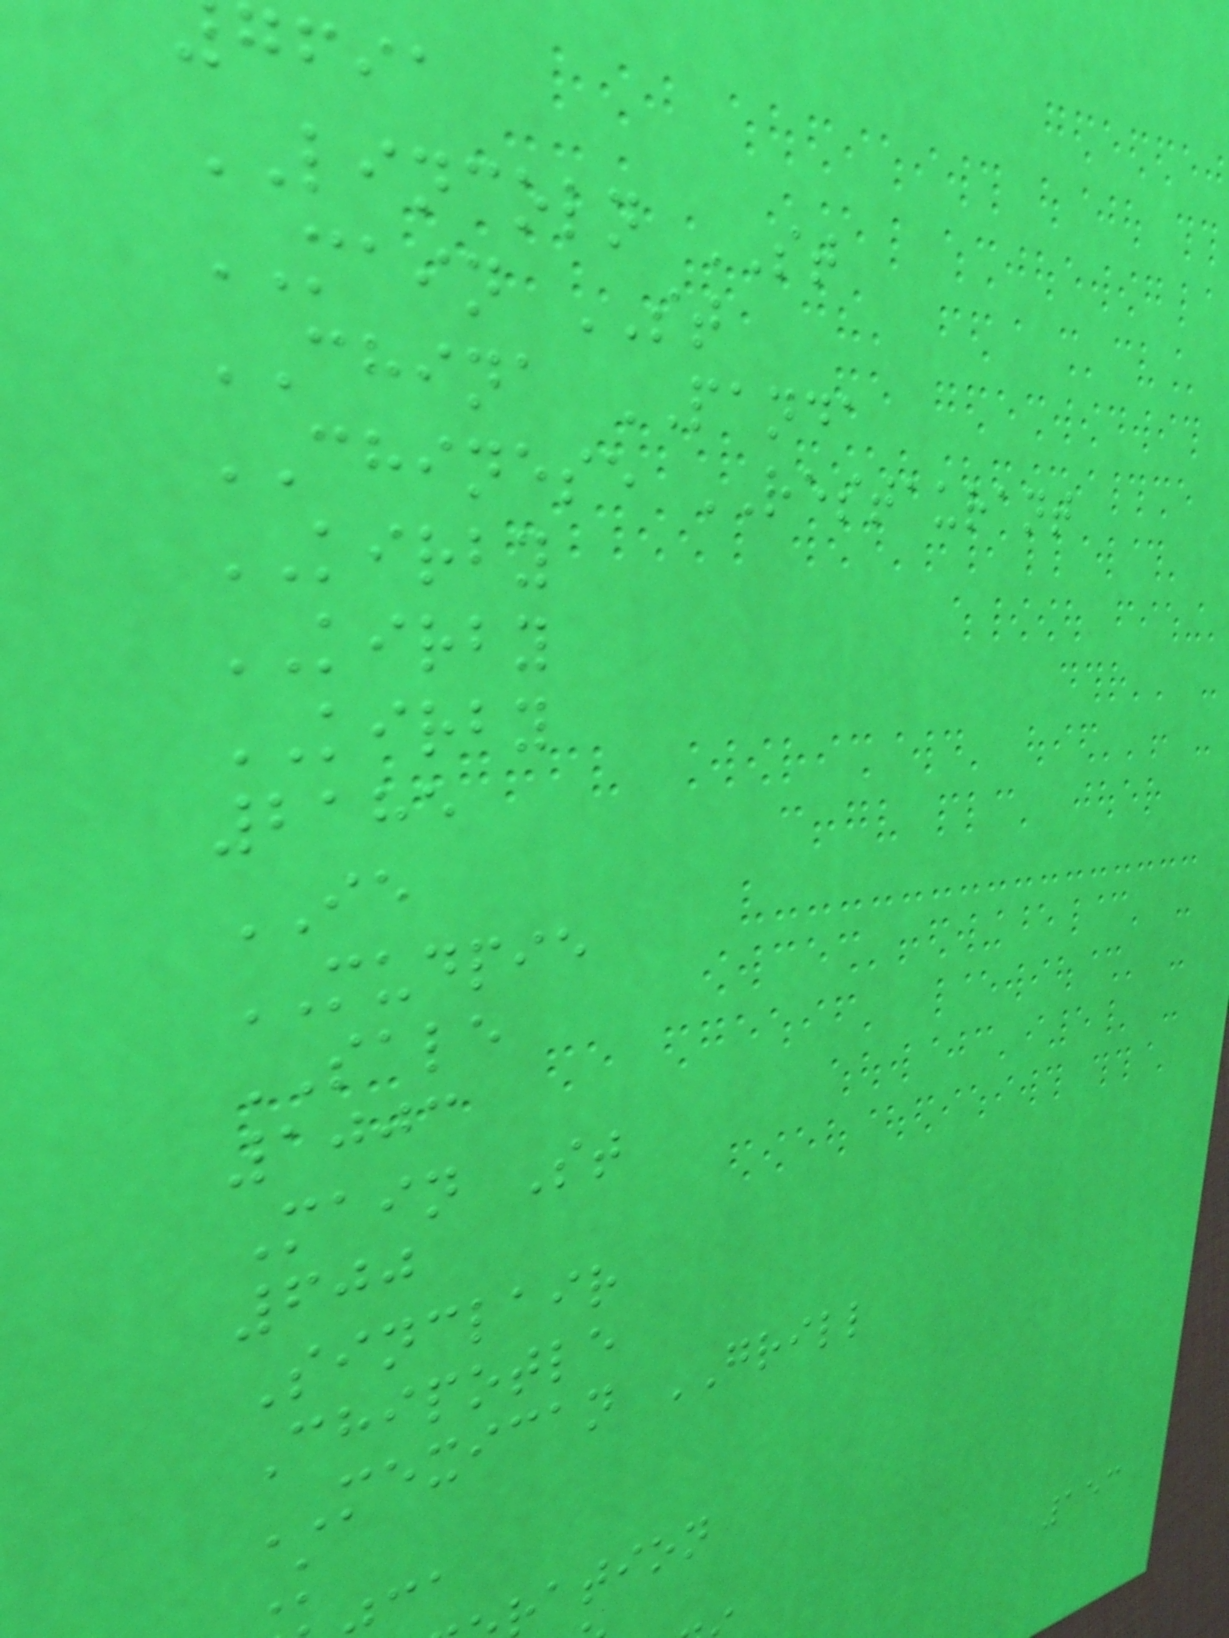gfia
LINCOLN ST
MAIN ST
CHINA PANDA
CHINESE RESTAURANT
KIRBY
KIRBY
KIRBY
2185
IE
MUDPIE
SALE
1003
Main St
600
Sinclair
Chipotle
MEXICAN GRILL
K
ation
153
